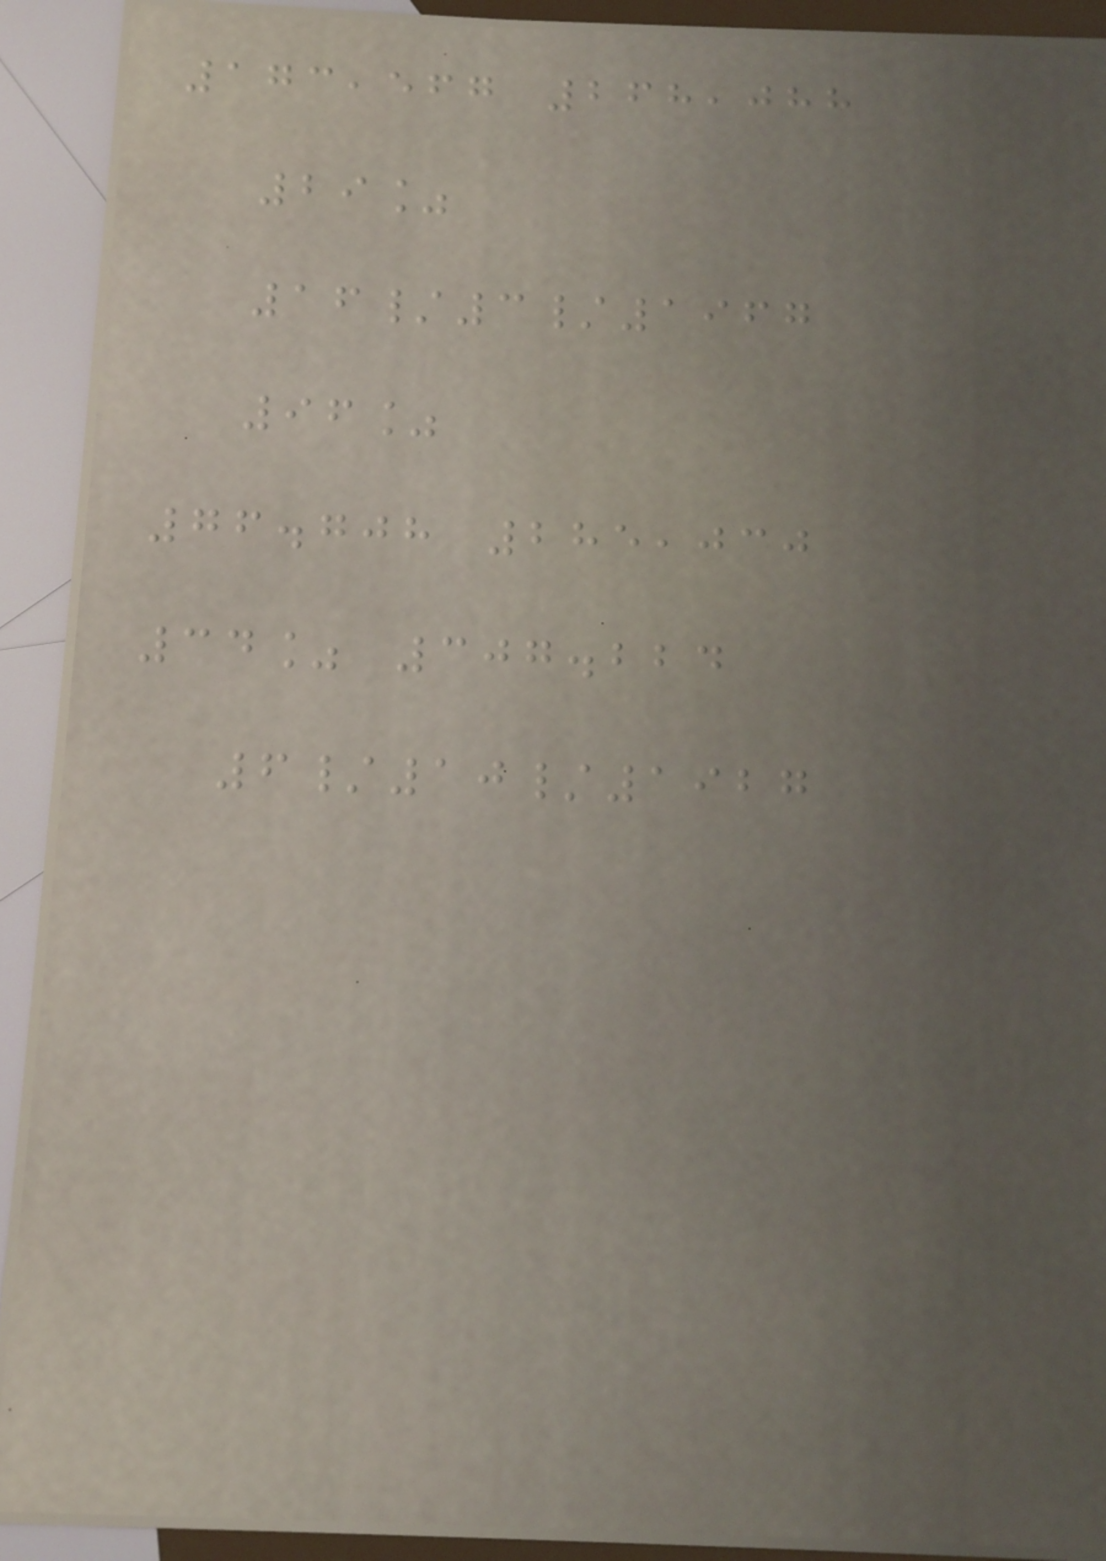173,567 268,088
29%
16/3/1967
96%
76.708 285,030
34% 307.224
6/10/1927
